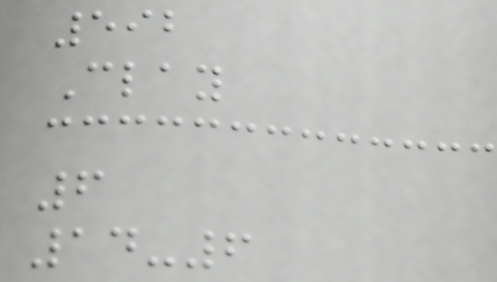592
Clay
6
14-6
